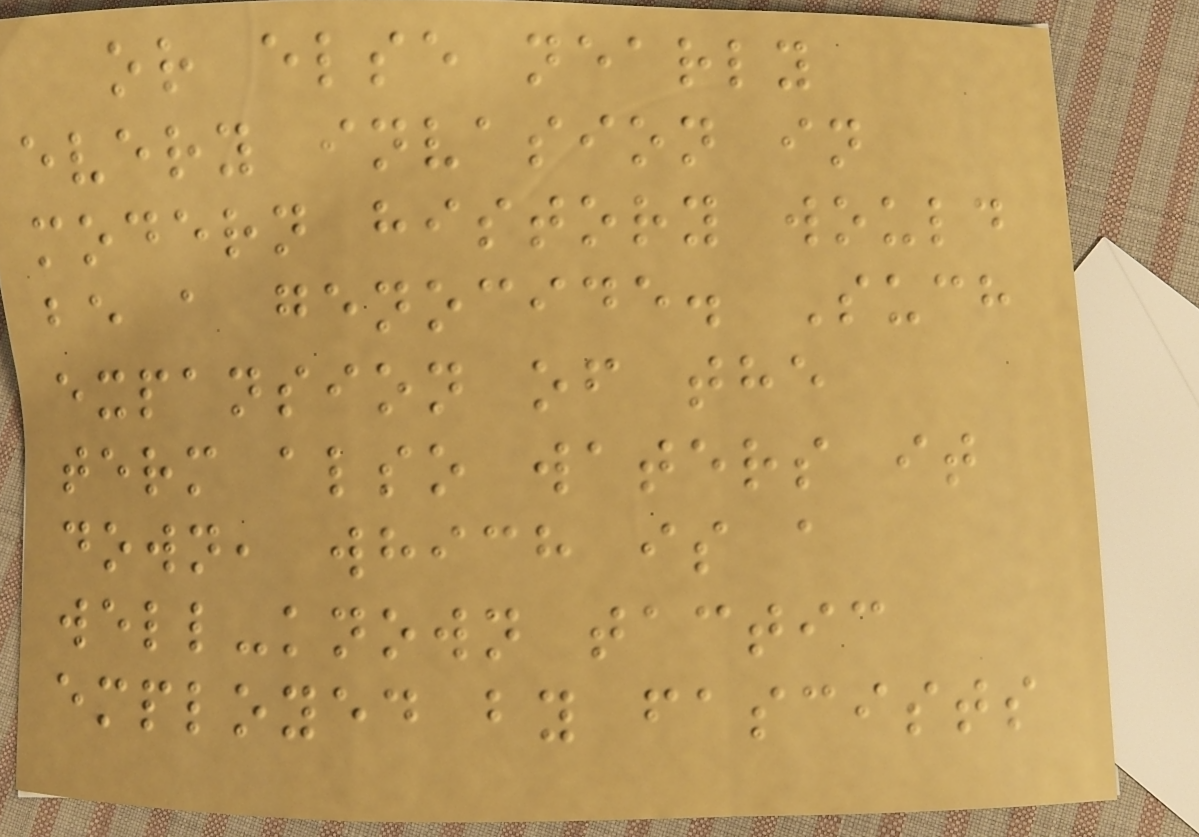or else nearly
every invasion in
modern history would
be a genocide. Such
expansion of the
term also waters it
down, which is a
well-known tactic
employed by fascists
